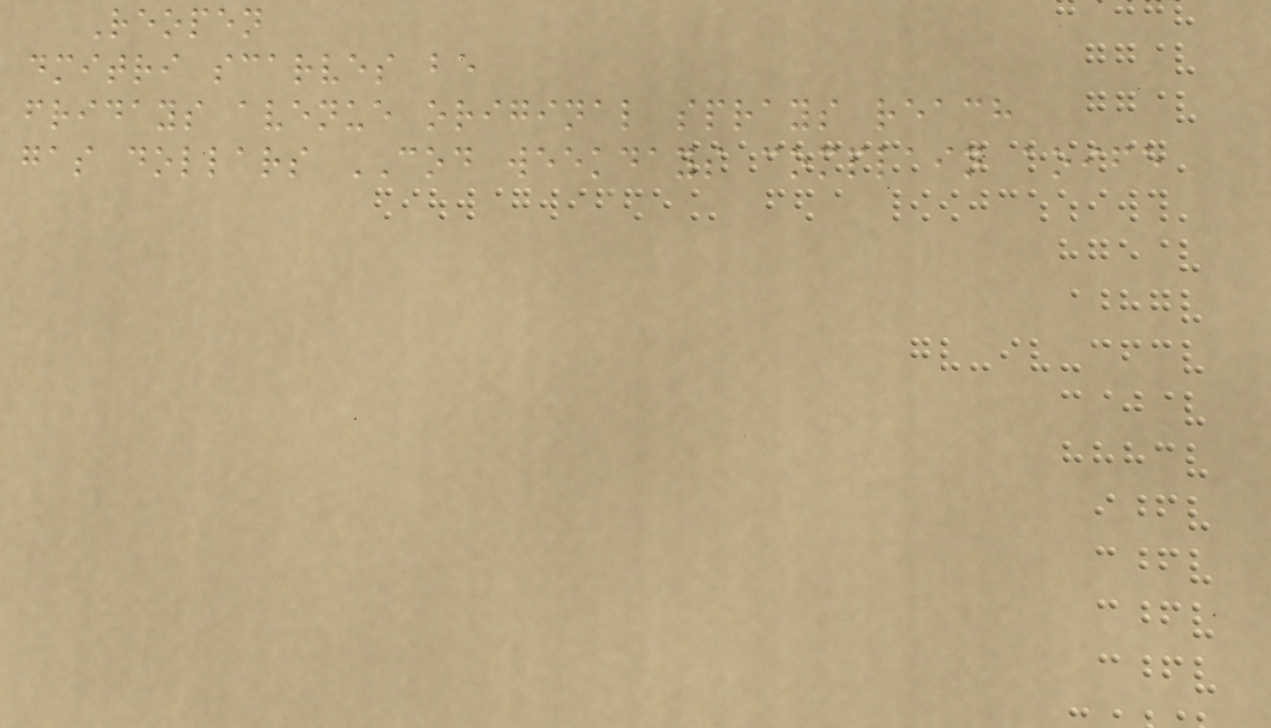Reopen
dmitri scarves be
fridays avenue original sprays reach
gas dollars COD weekdays complain aoife
